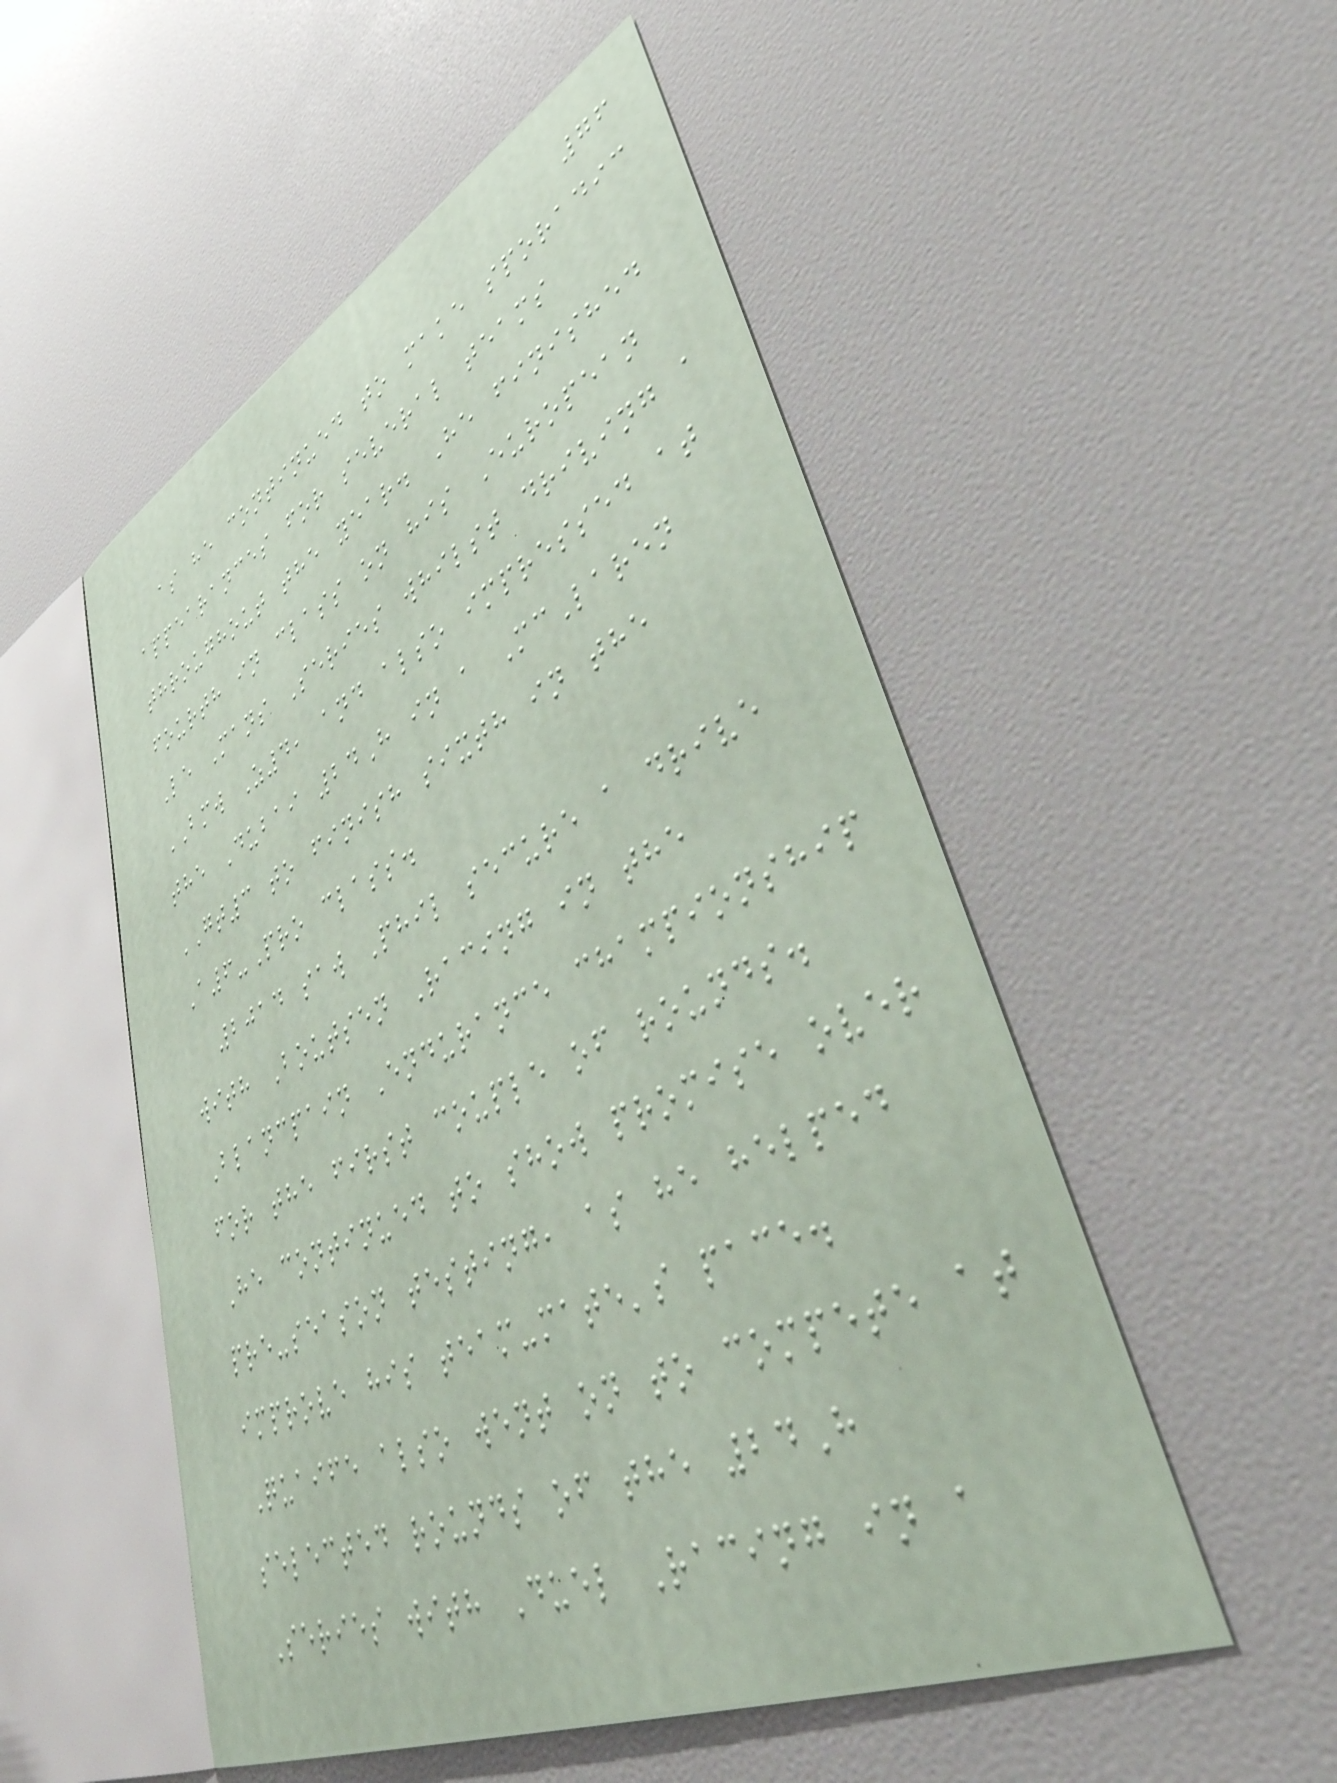76
as he continued to make sporadic
appearances for several teams
throughout the year. He finished
fourth in class on his European
Le Mans Series whilst driving a
BMW Z4, and also impressed at
the Dubai 24H in a McLaren
GT3 to finish sixth in the
A6-Pro class.
2014 saw Phil secure a drive
with Boutsen Racing in the
Blancpain Endurance championship
for the first couple of rounds.
He continued to show promise over
pre-season testing, as he helped
improve his team-mate's pace.
Quaife also went on to compete at
selected rounds of the 24H
Series with Duel Racing in a
